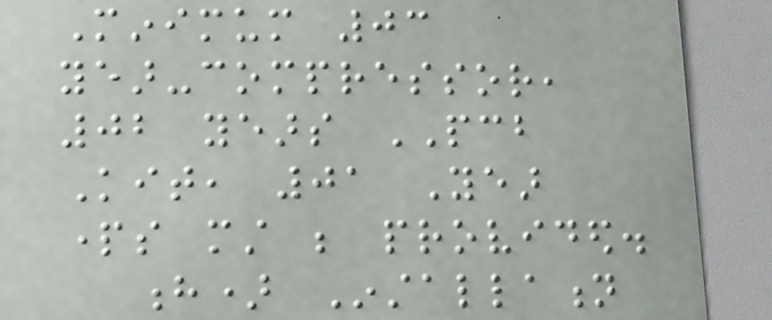Minimum 03
year-compressor,
02 years PCB
Kit, 01 Year
parts must be provided.
h) Installation
